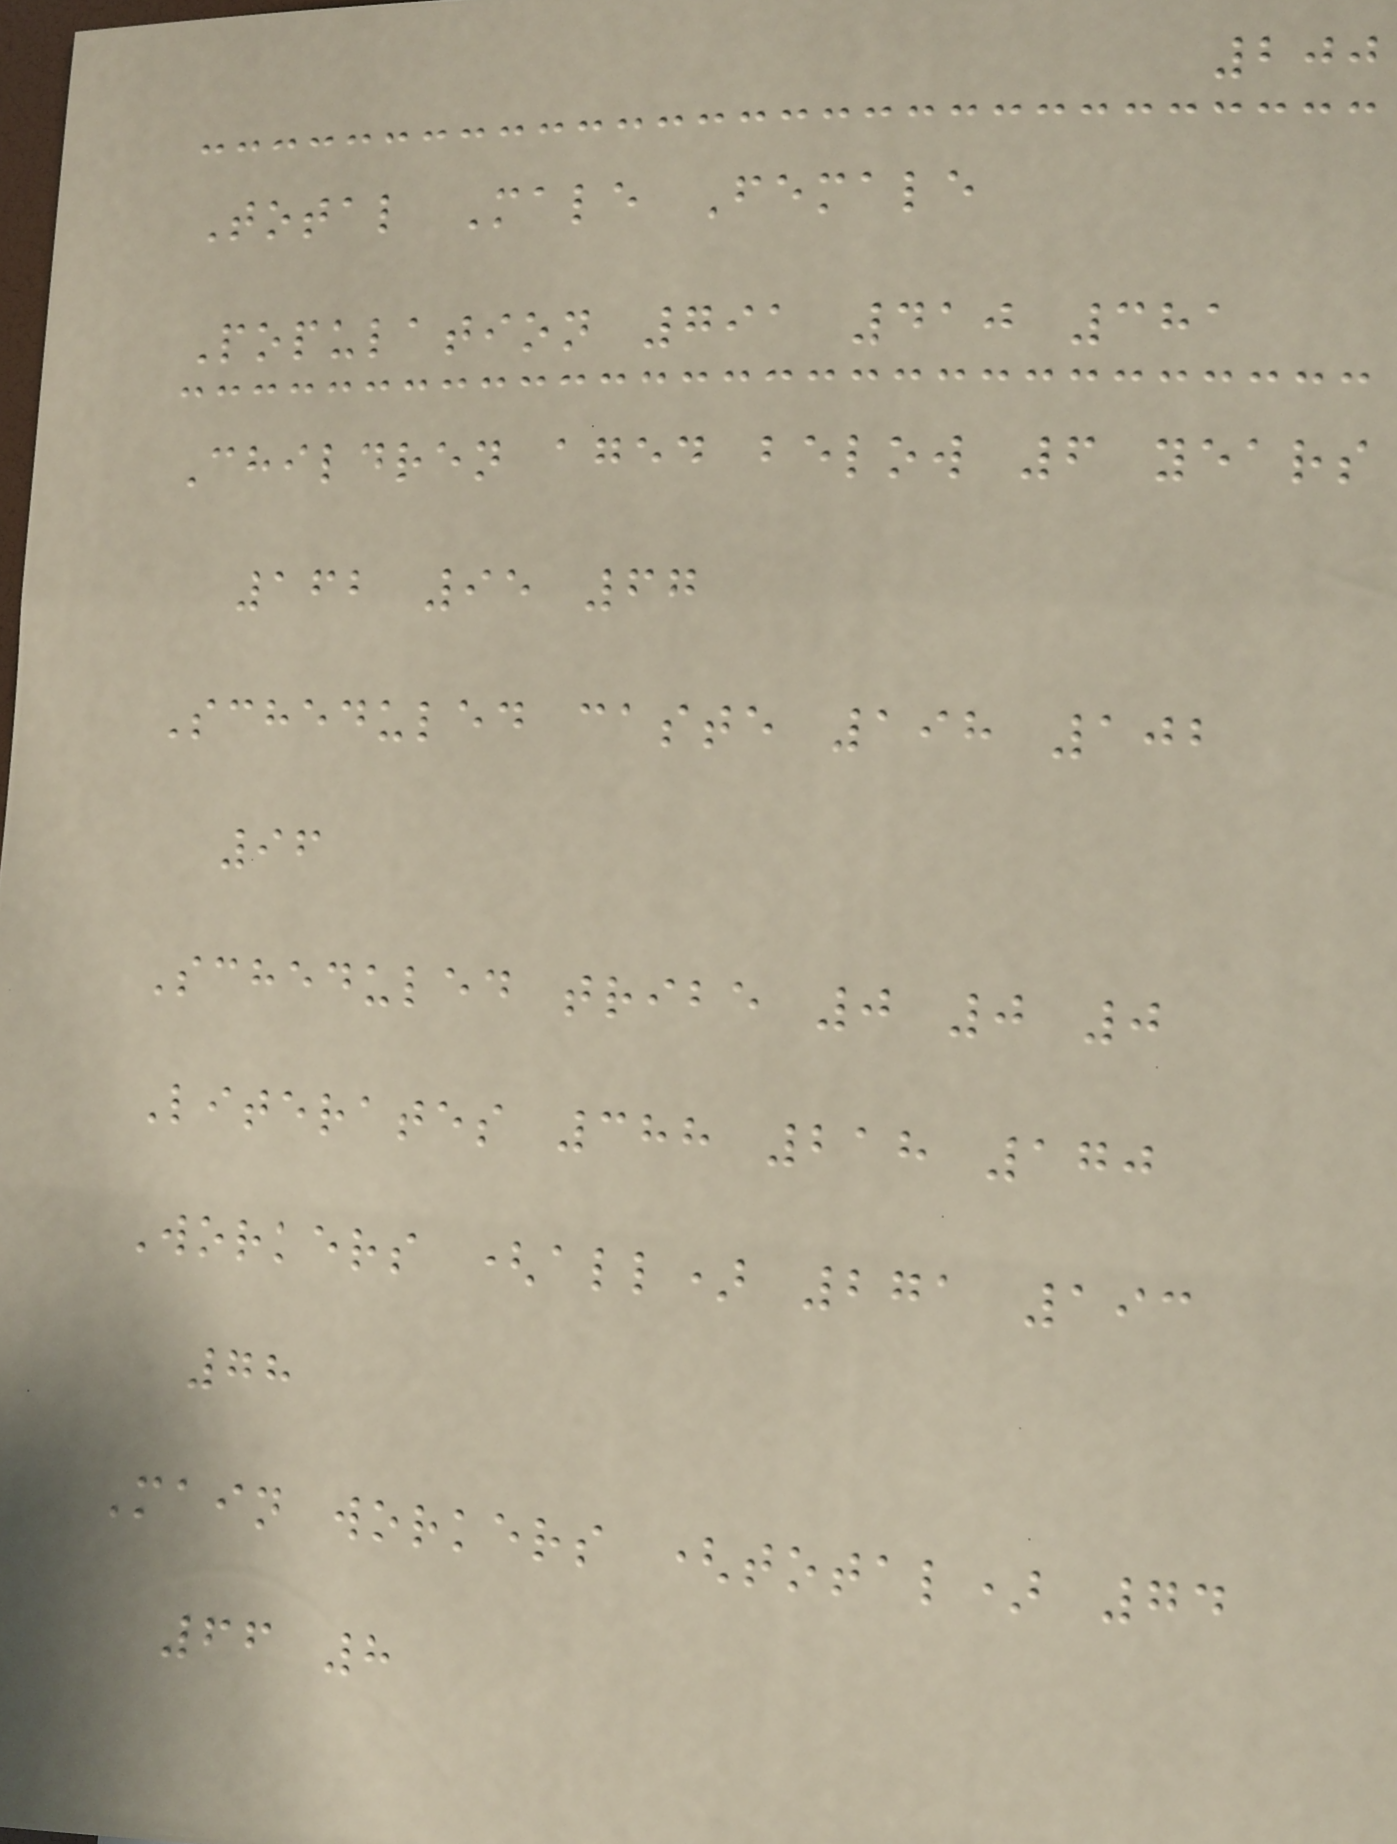200
Total Male Female
Population 791 410 381
Children aged below 6 years
162 95 67
Scheduled caste 198 102
96
Scheduled tribe 0 0 0
Literates 388 218 170
Workers (all) 271 193
78
Main workers (total) 74
66 8
